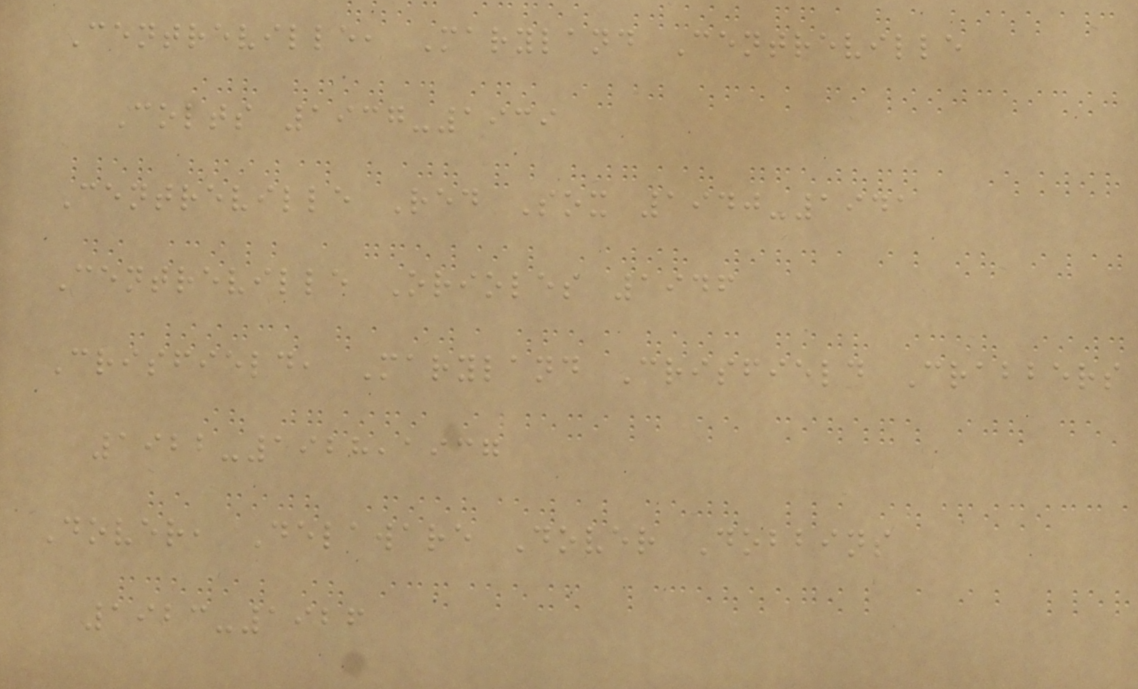Centreville, Maryland Centreville
Colts 1937-1939
Centreville Red Sox 1940-1941
Centreville Orioles 1946
Crisfield, Maryland Crisfield Crabbers
1922-1928,1937
Dover, Delaware Dover Dobbins
1923-1926
